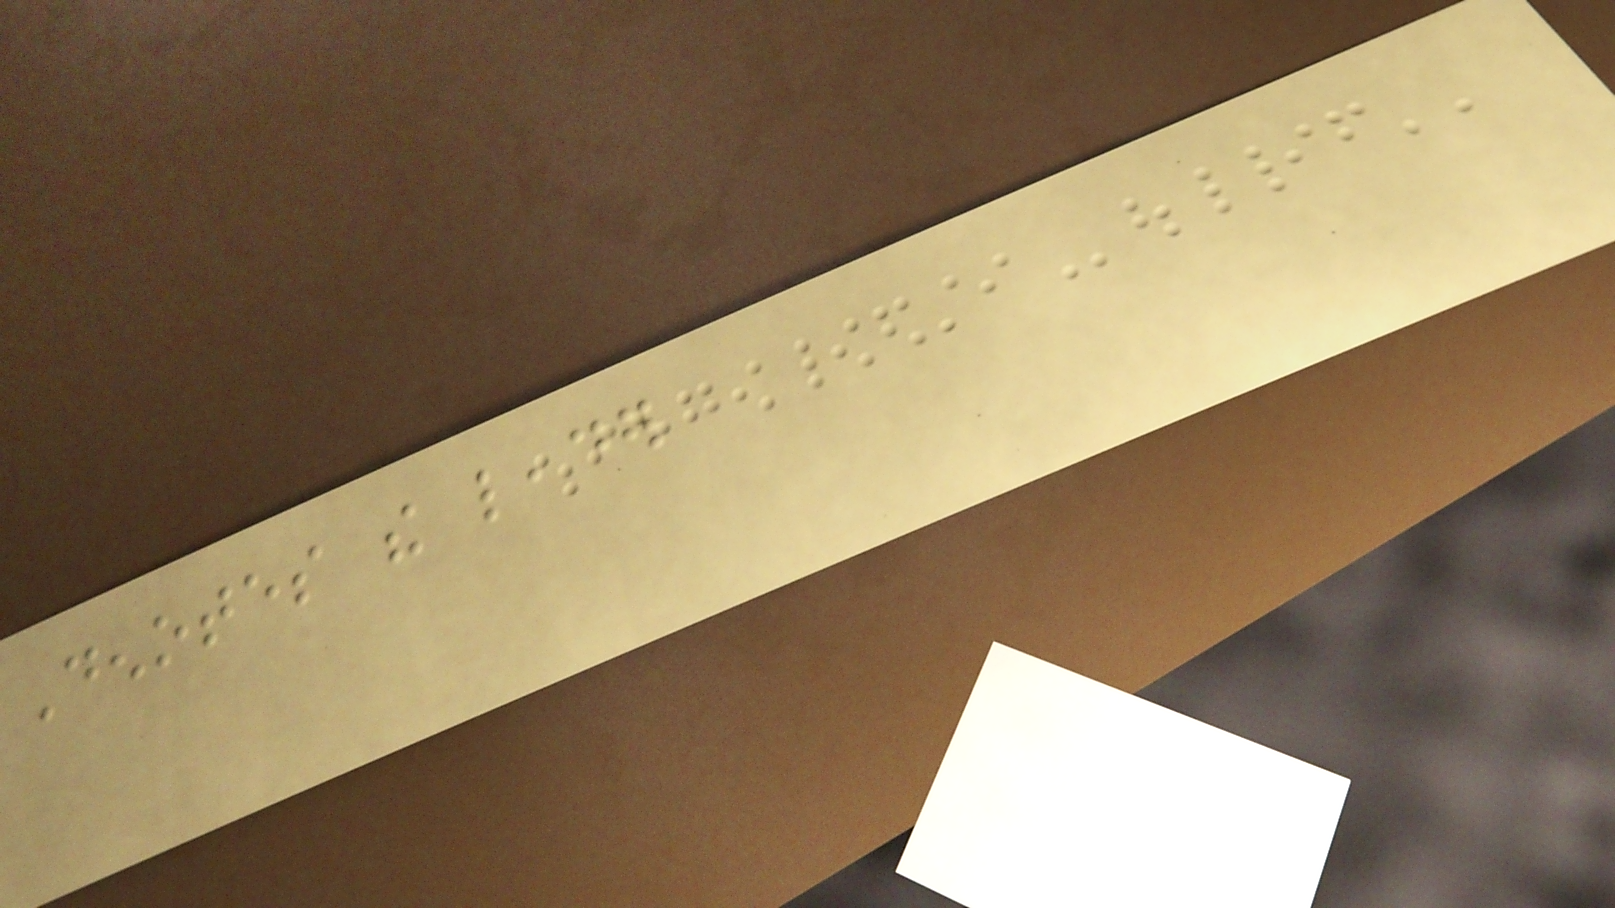Denotes the leader
